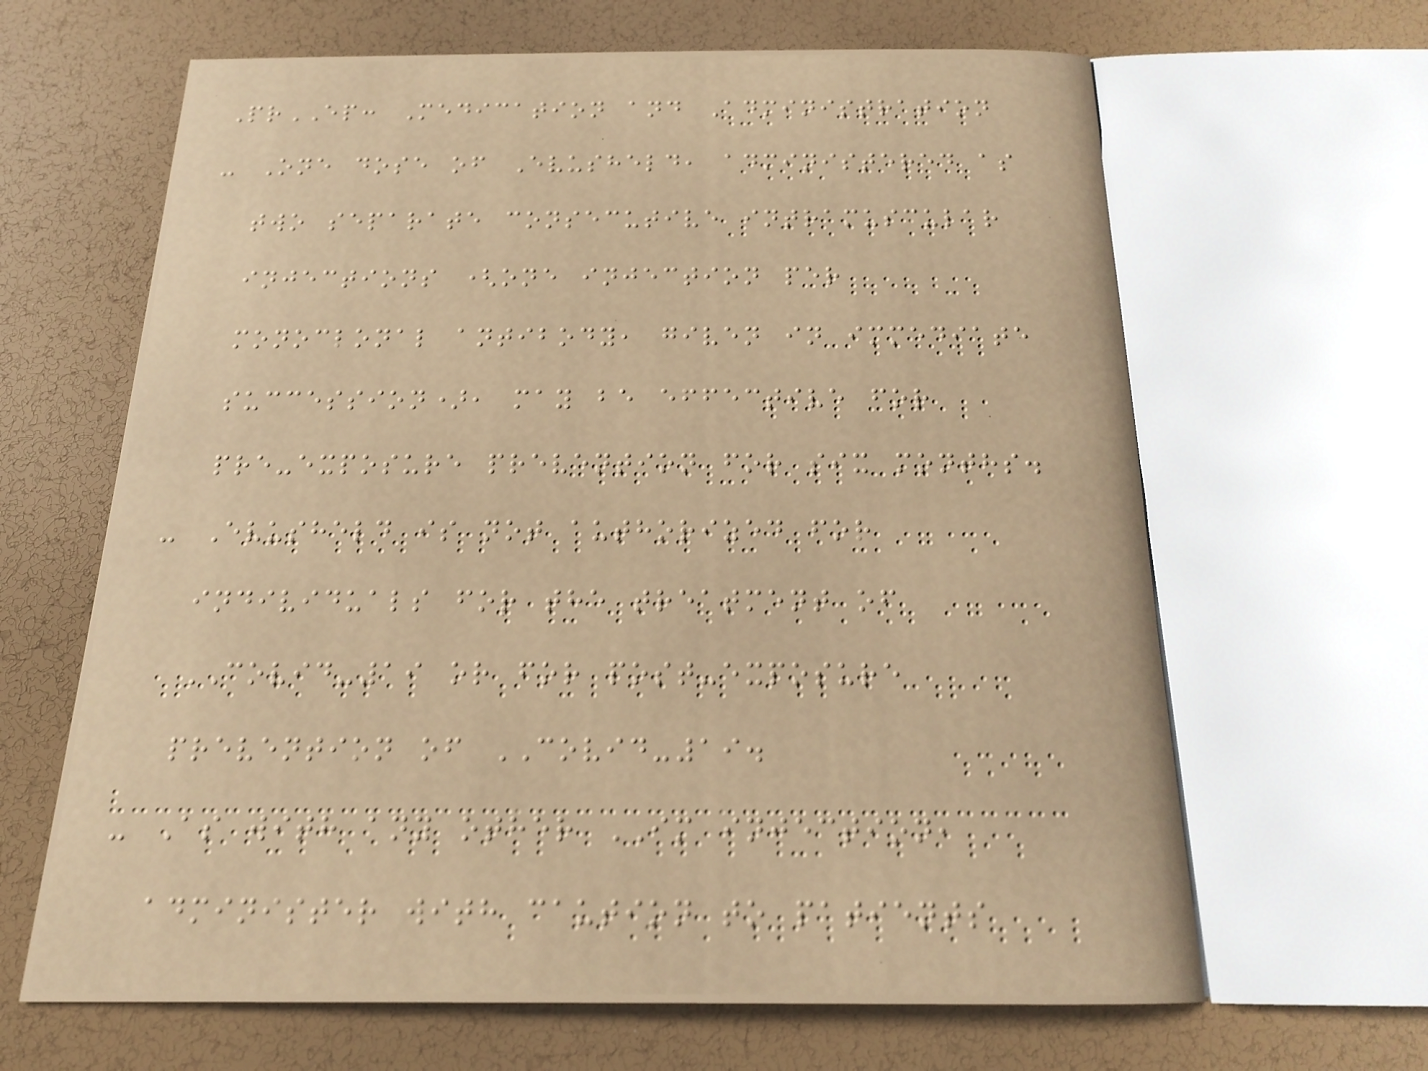PrEP: Medication and Administration
- One dose of Evusheld, administered as
two separate consecutive intramuscular
injections (one injection per
monoclonal antibody, given in immediate
succession), may be effective for
pre-exposure prevention for six months.
- Evusheld is not authorized for
individuals for the treatment of
COVID-19 or for post-exposure
prevention of COVID-19.
- As with any other IM injection,
administer with caution to patients
